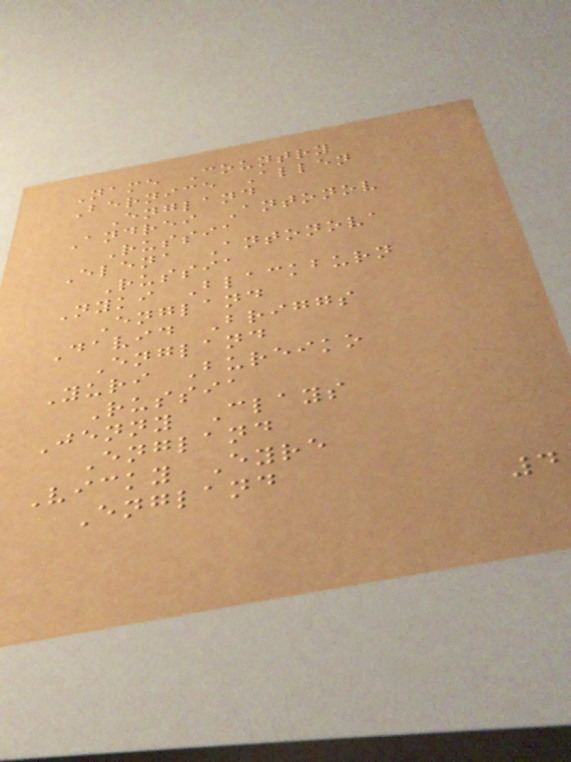Name Country
Bernice Allen
England
Andrei Antonov
Russia
Elena Antonova
Russia
Nyki Blackburn
England
David Briggs
England
Yuri Bureiko
Russia
Jenny Clays
England
Vicky Eyre
England
4
